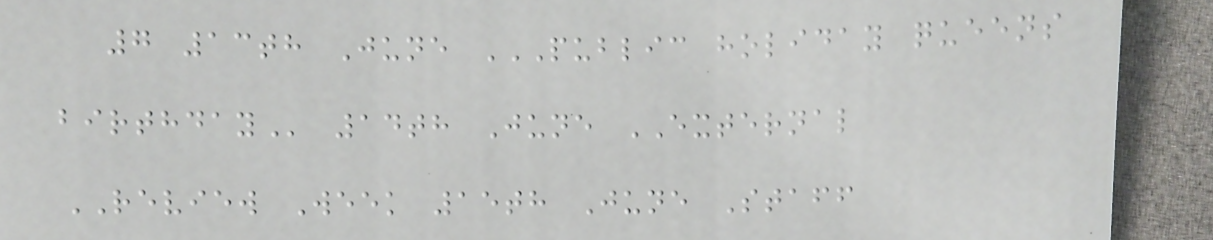7 13th June PUBLIC HOLIDAY QUEENS
BIRTHDAY 14th June EXTERNAL
REVIEW Week 15th June Staff
